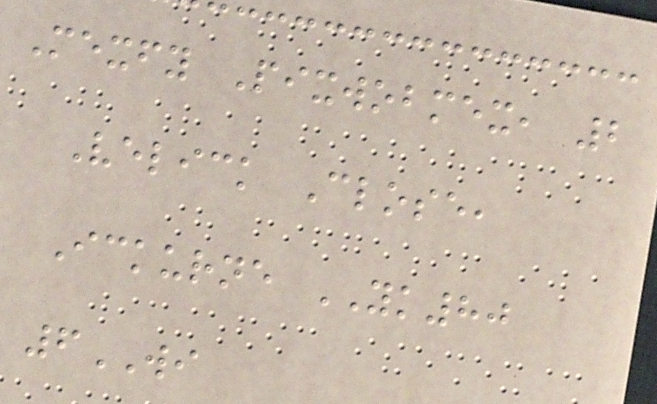Mexfy Pixwobmex, 2
Velick Close,
Ickurne YK80
6WI
